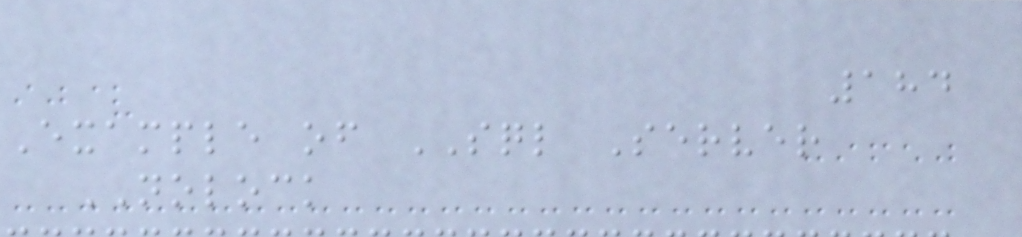184
Example of SQL Server
NOLOCK
